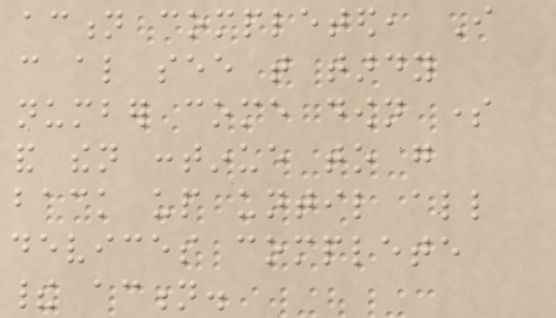action completed, I
can also see that tardy
number come down some
and then continue to go
back up until all
devices complete
their action.
